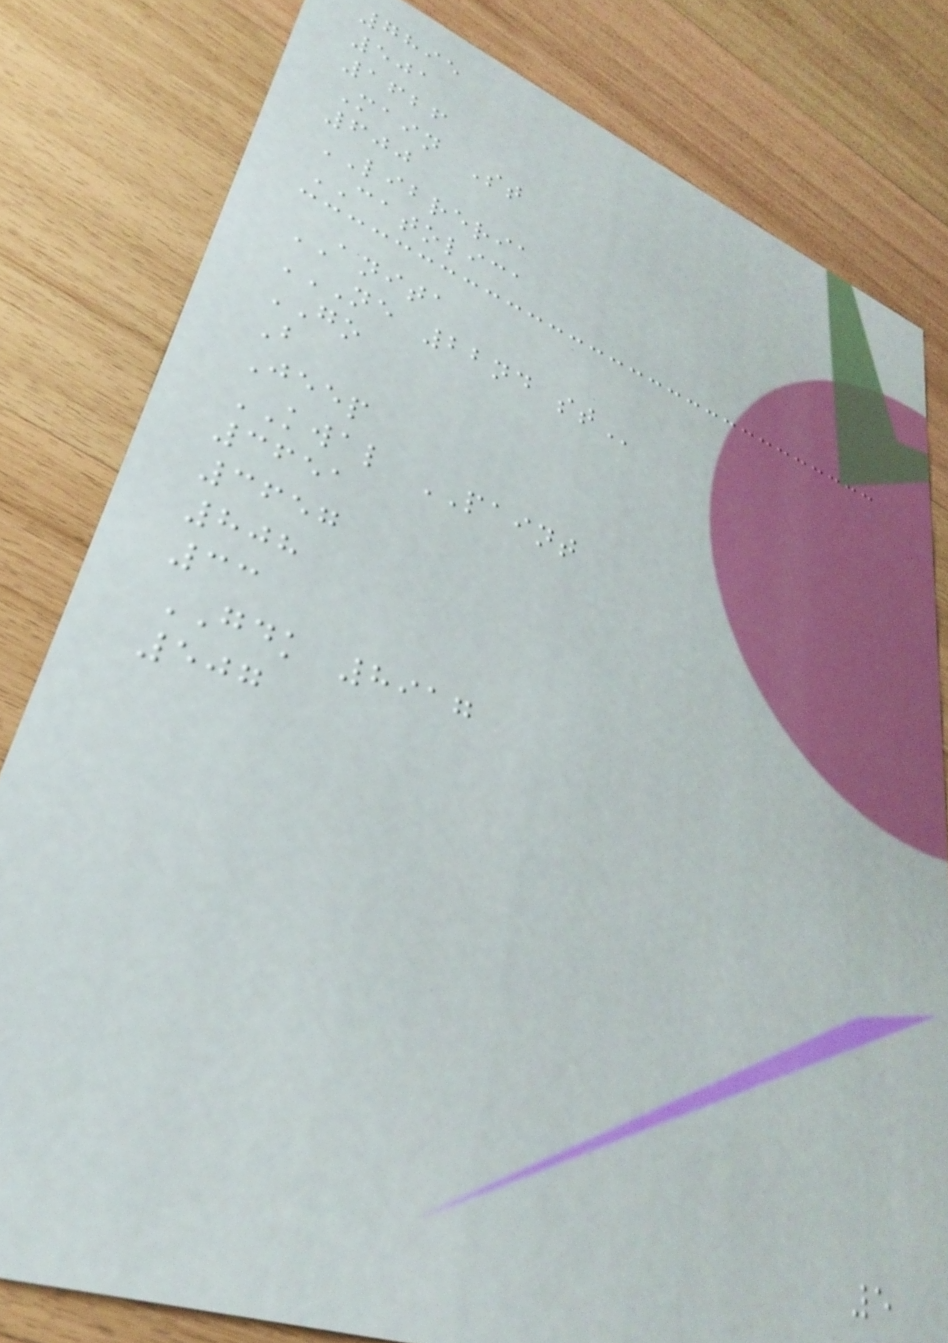7895
501
1626
Main St
600
LIBRERIA
CATOLICA
ANITA
NE 22ND ST
GO
B
Jeep
KWAL PAINT
3651
3657
808
33
GDK 8917
507
5
